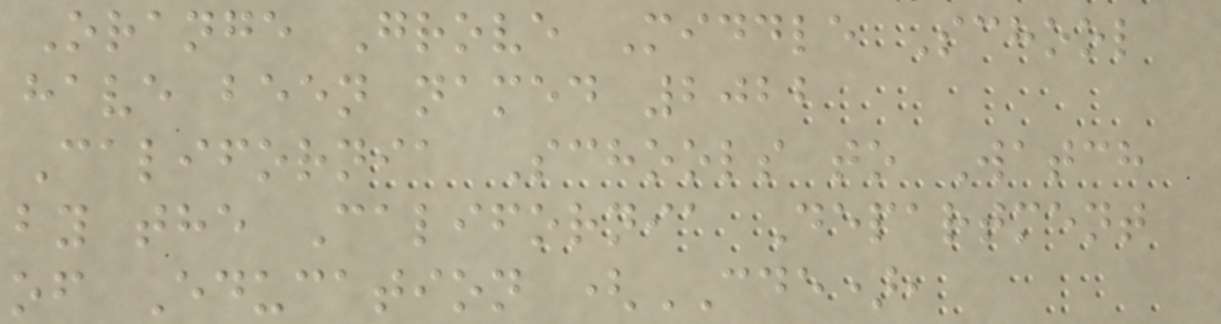Orange Grove Middle School
have been named 2022
California Schools to Watch
by the California Department
of Education (CDE),
